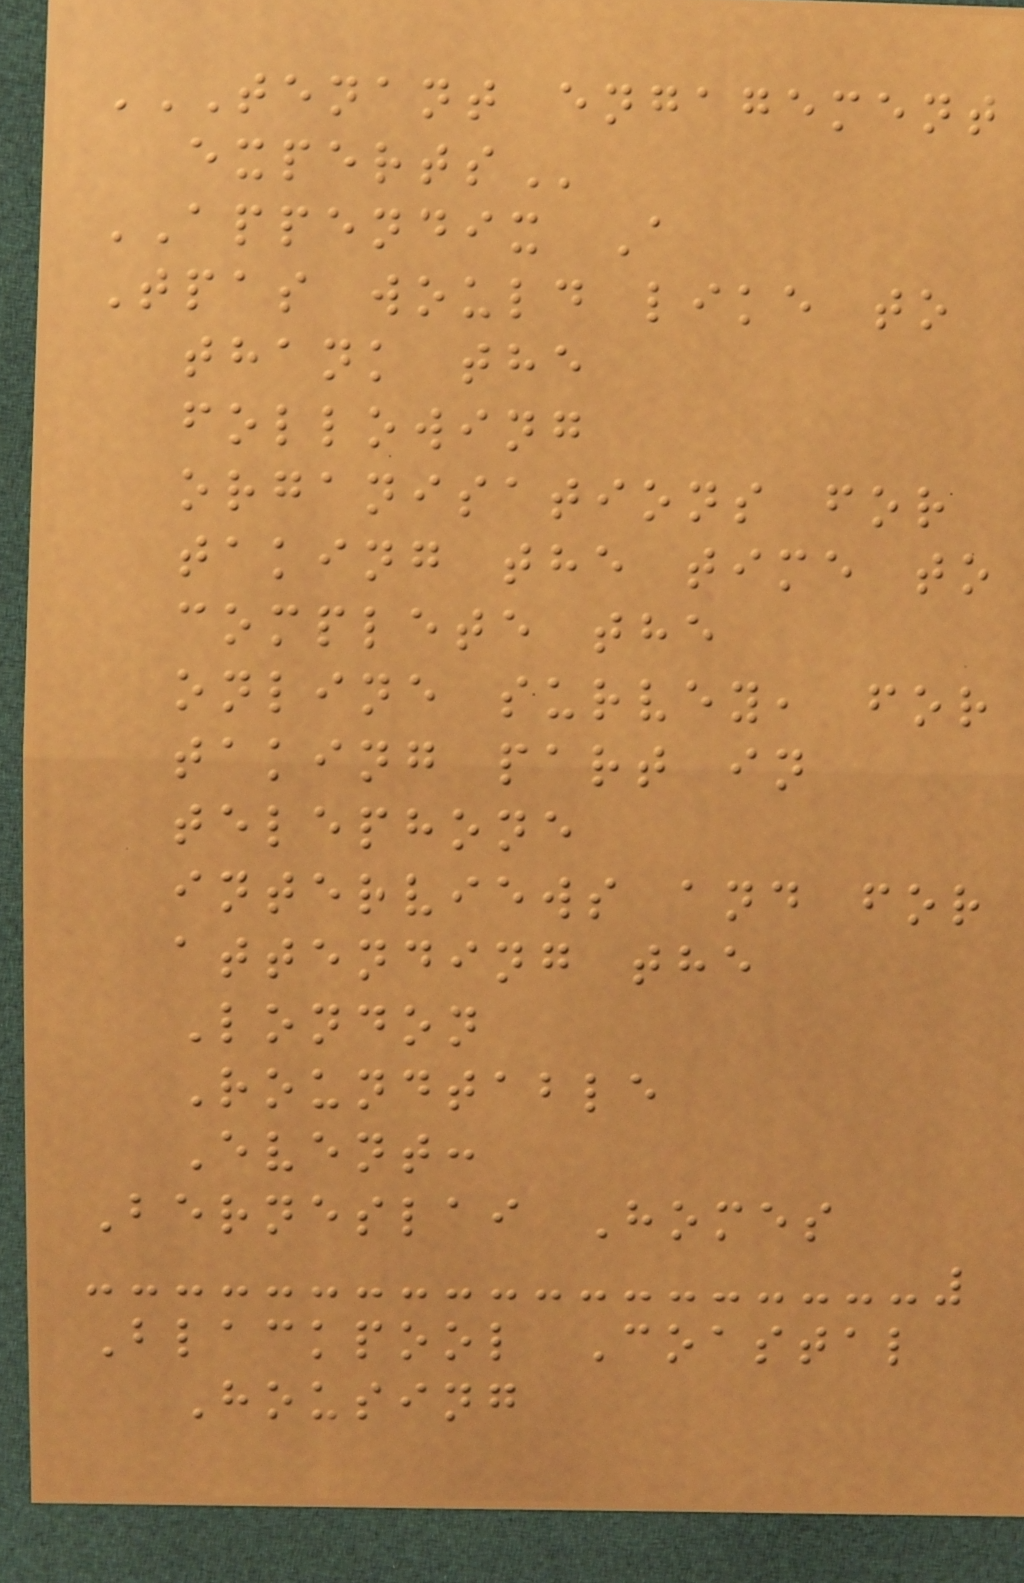TENANT ENGAGEMENT
EXPERTS
APPENDIX A
Tpas would like to
thank the
following
organisations for
taking the time to
complete the
online survey, for
taking part in
telephone
interviews and for
attending the
London
Roundtable
Event:
Berneslai Homes
Blackpool Coastal
Housing
